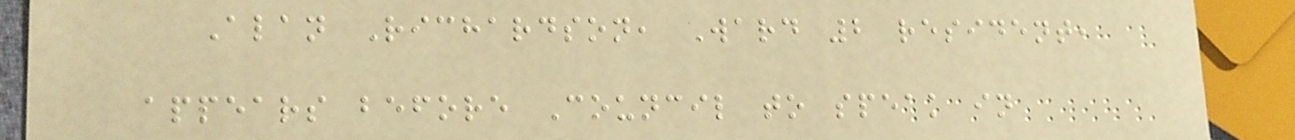Alan Richardson, Ward 2 resident,
appears before Council to speak in
